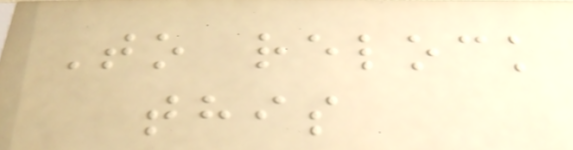To relock
this
